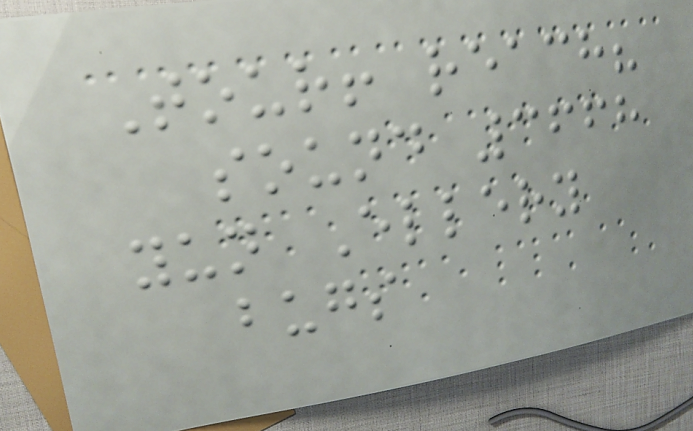Tour! reach?
sound 3668
yun Ellery
bugs
